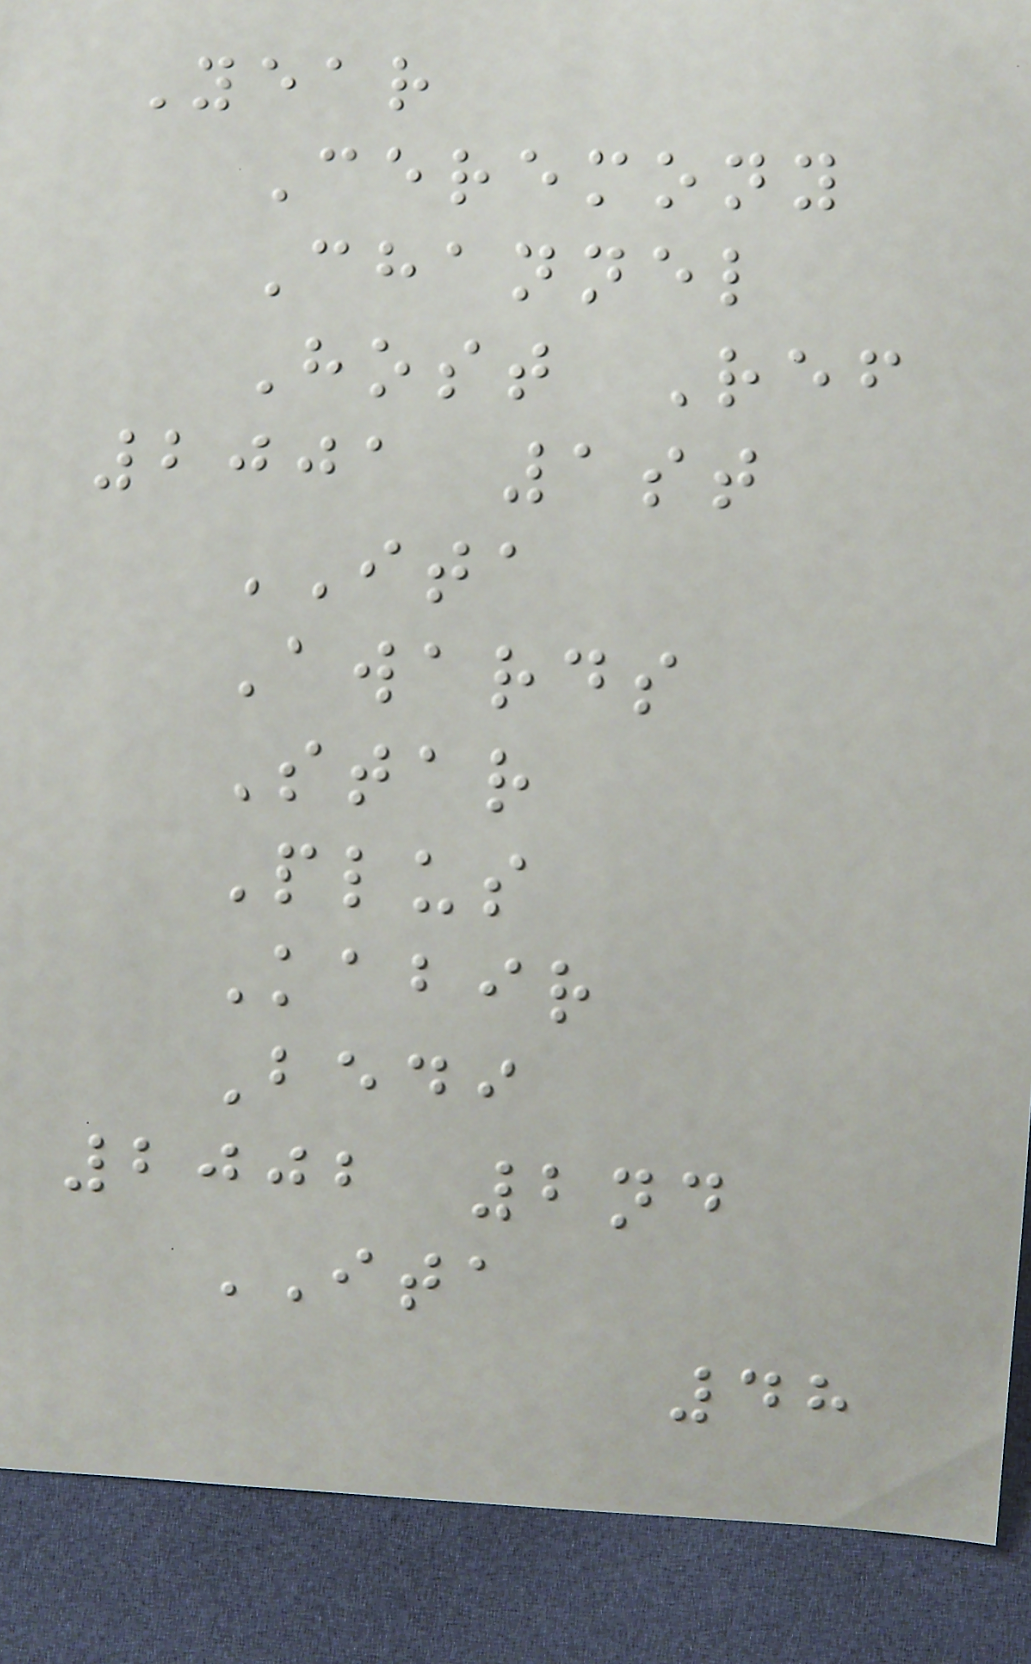Year
Ceremony
Channel
Host Ref
2001 1st
ITA
Awards
Star
Plus
Kabir
Bedi
2002 2nd
ITA
48
